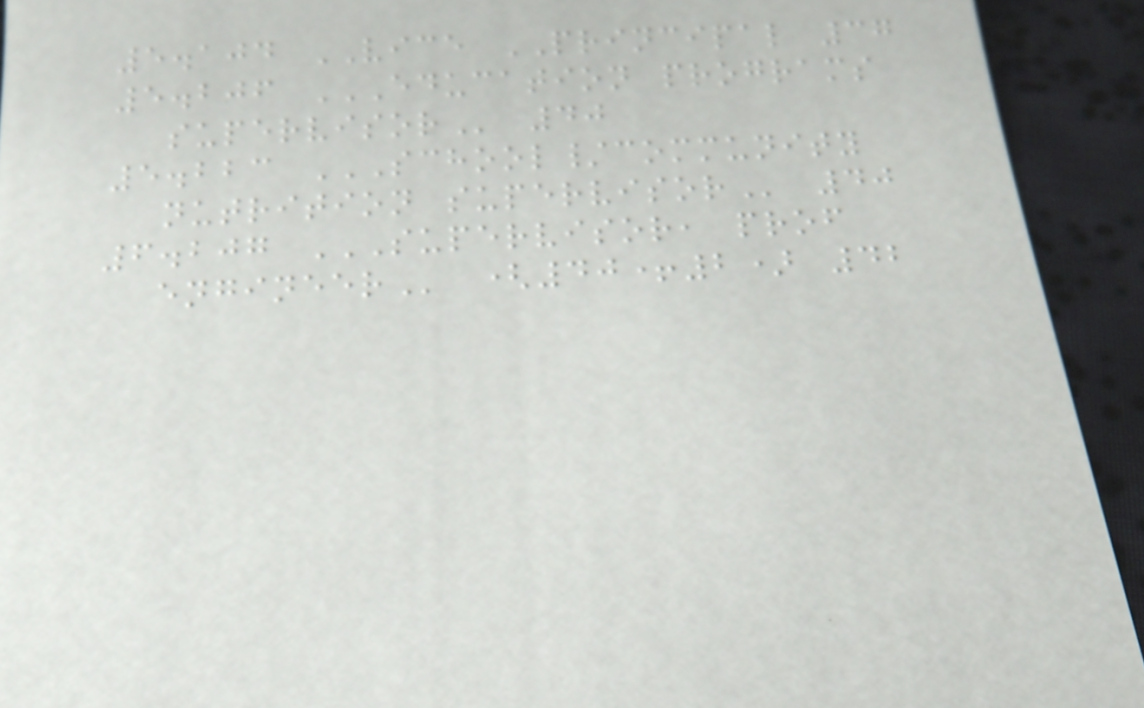5.104 VICE PRINCIPAL 37
5.206 EDUCATION PROGRAMS
SUPERVISOR 40
5.223 SCHOOL/COMMUNITY
NUTRITION SUPERVISOR 40
6.207 SUPERVISOR, PROF
ENGINEER (40+2) 42
